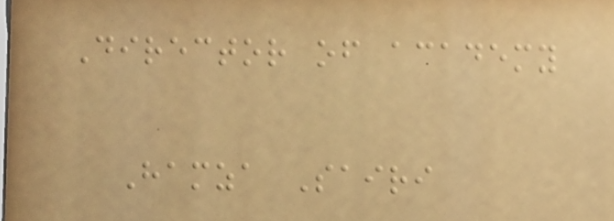Director of academy
Hamza Sairi
